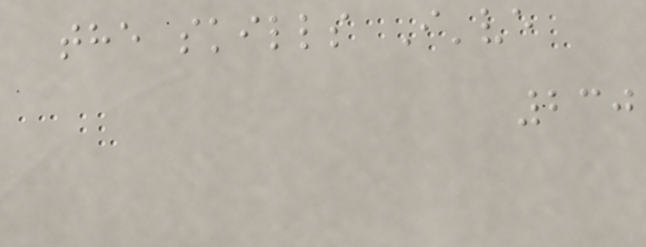the skills I've
230
